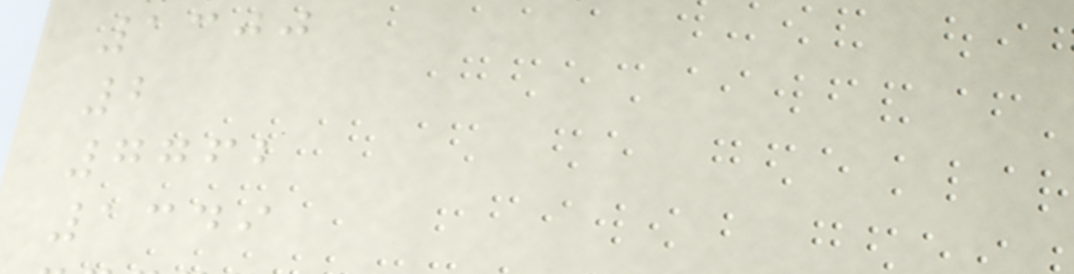1300
2
7762
1349
